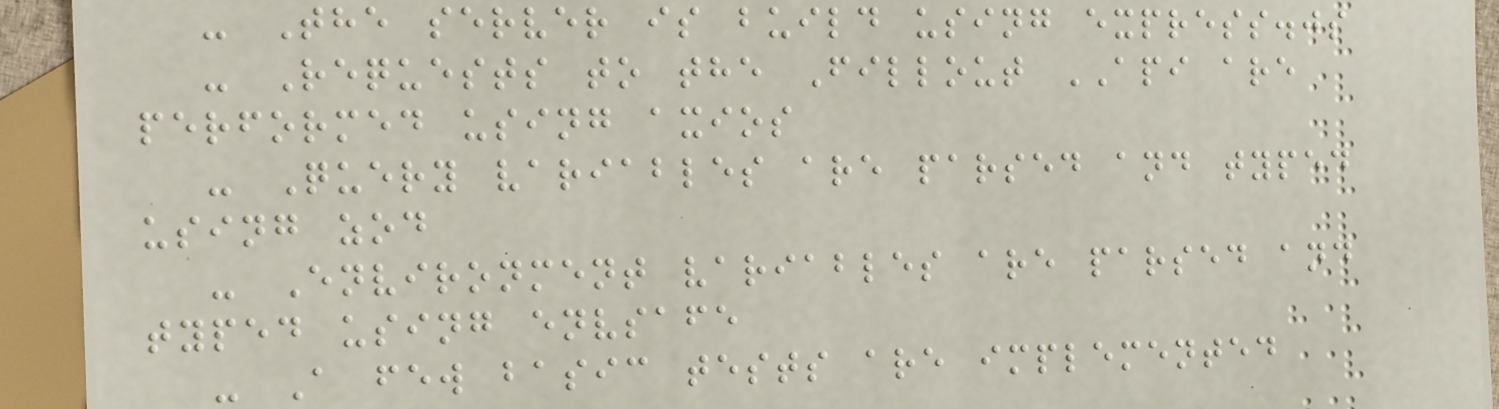- The server is build using express.js
- Requests to the Fillout API are
performed using axios
- Query variables are parsed and typed
using zod
- Environment variables are parsed and
typed using envsafe
- A few basic tests are implemented
